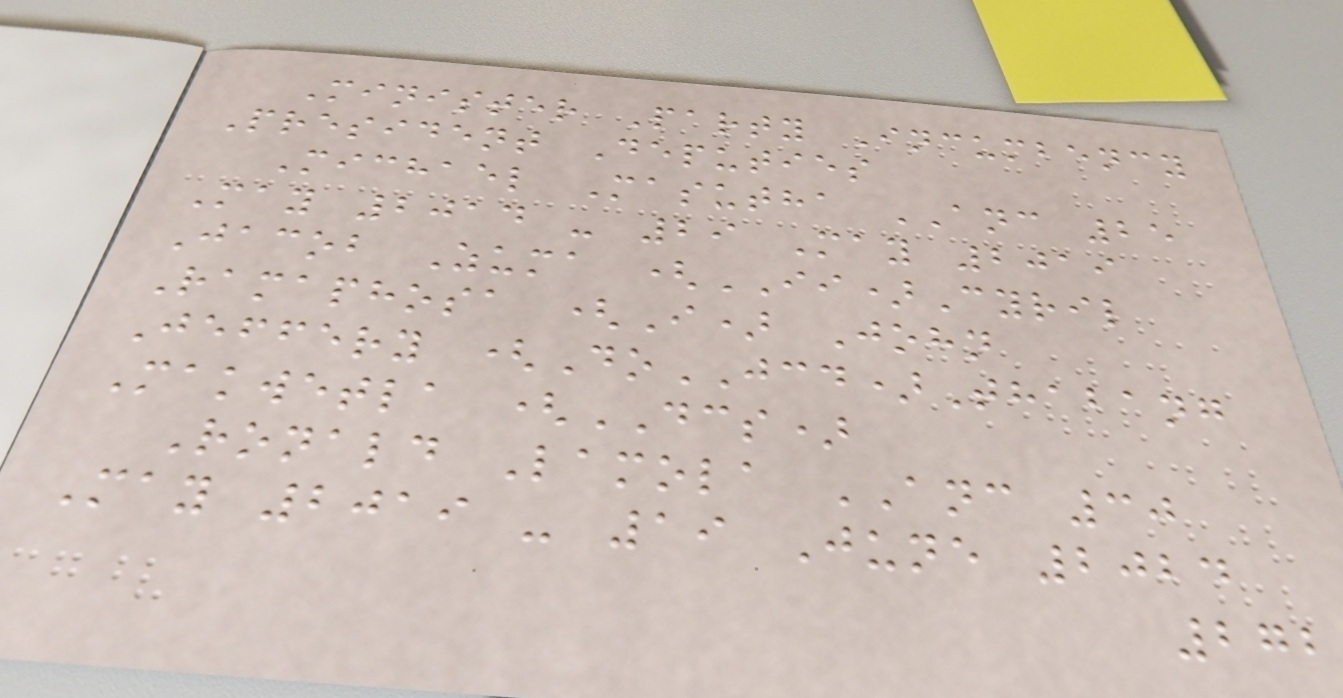Minister Party Incumbency
President Deputies
Michael Masutha ANC 25
May 2014 - 29 May 2019
Jacob Zuma (II)Cyril
Ramaphosa (I) John
Jeffery (DoJCD)Thabang
Makwetla (DCS)
Ronald Lamola ANC 30
May 2019 - 19 June 2024
272
